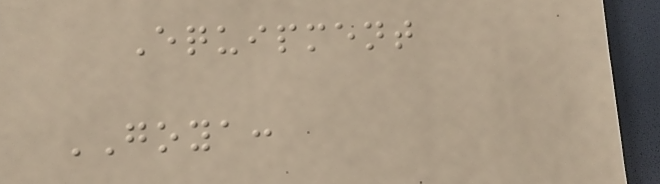Equipment
GOYA:
